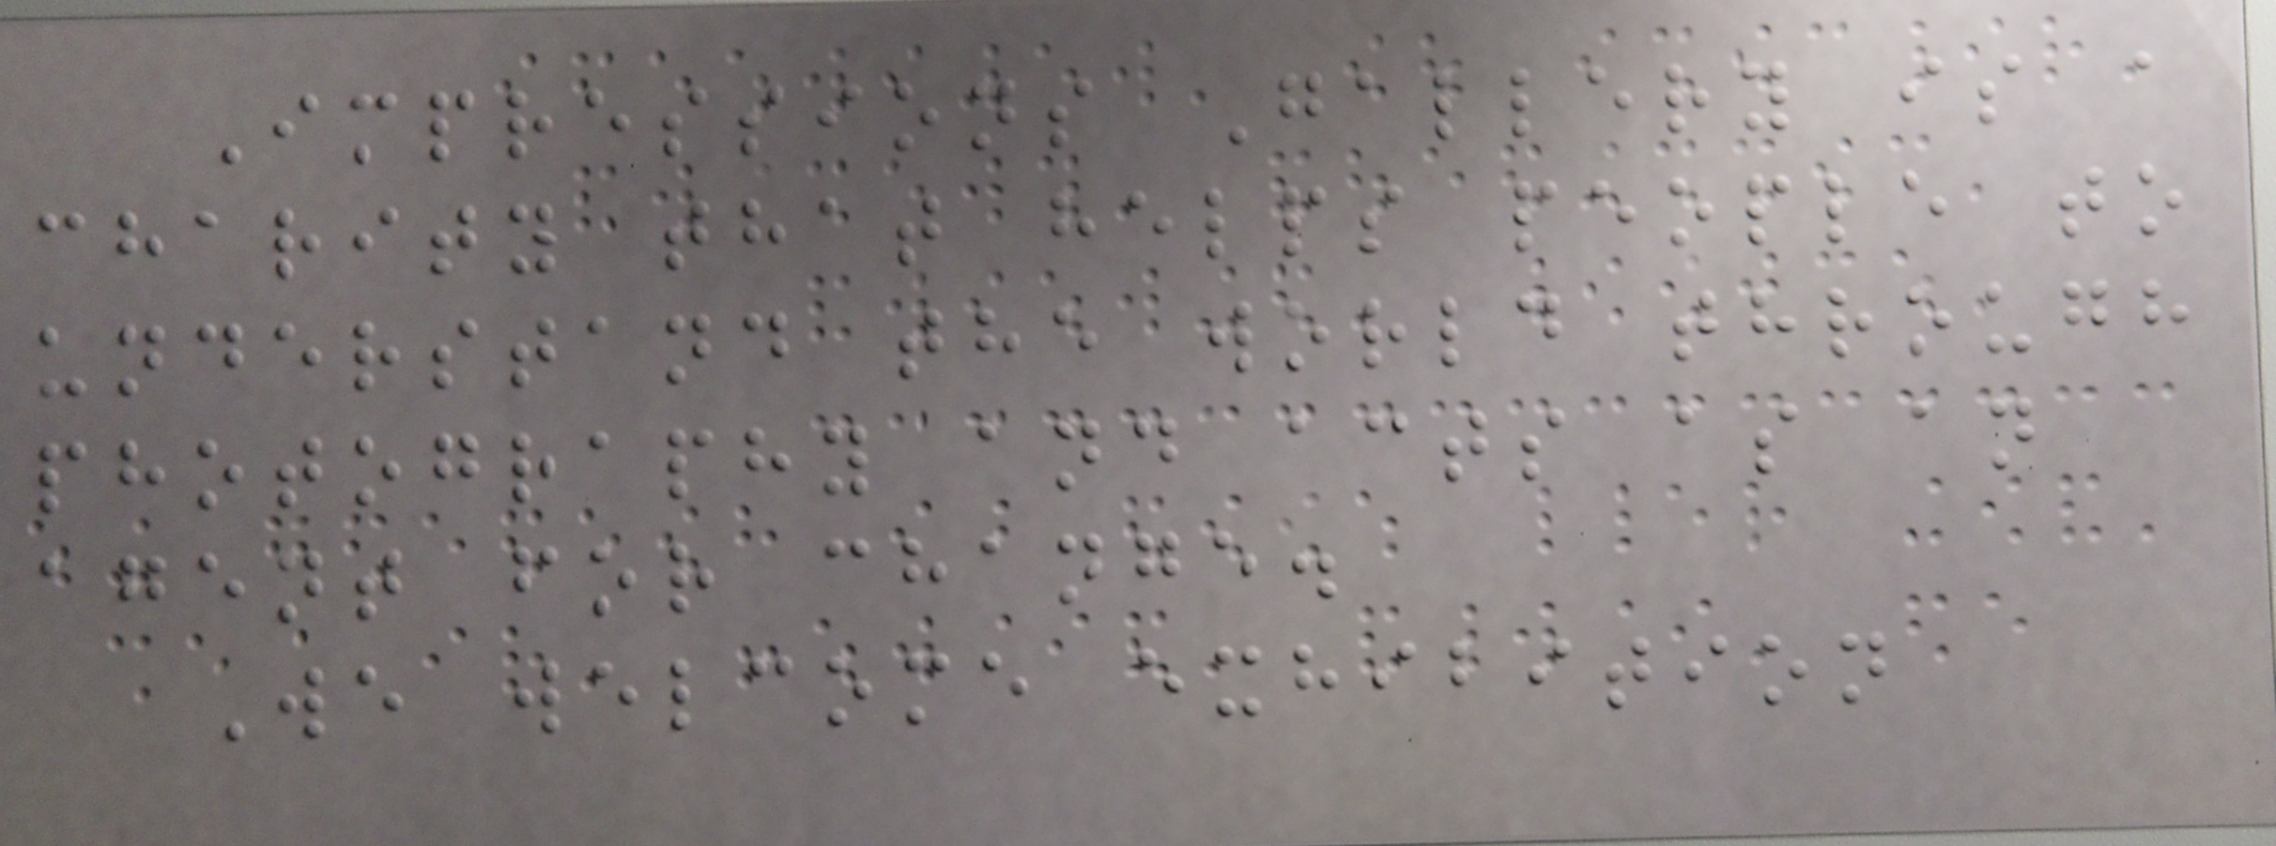Impressions Gallery is a
charity that helps people to
understand the world through
photography and acts as an
agent for change.
We welcome exhibition
